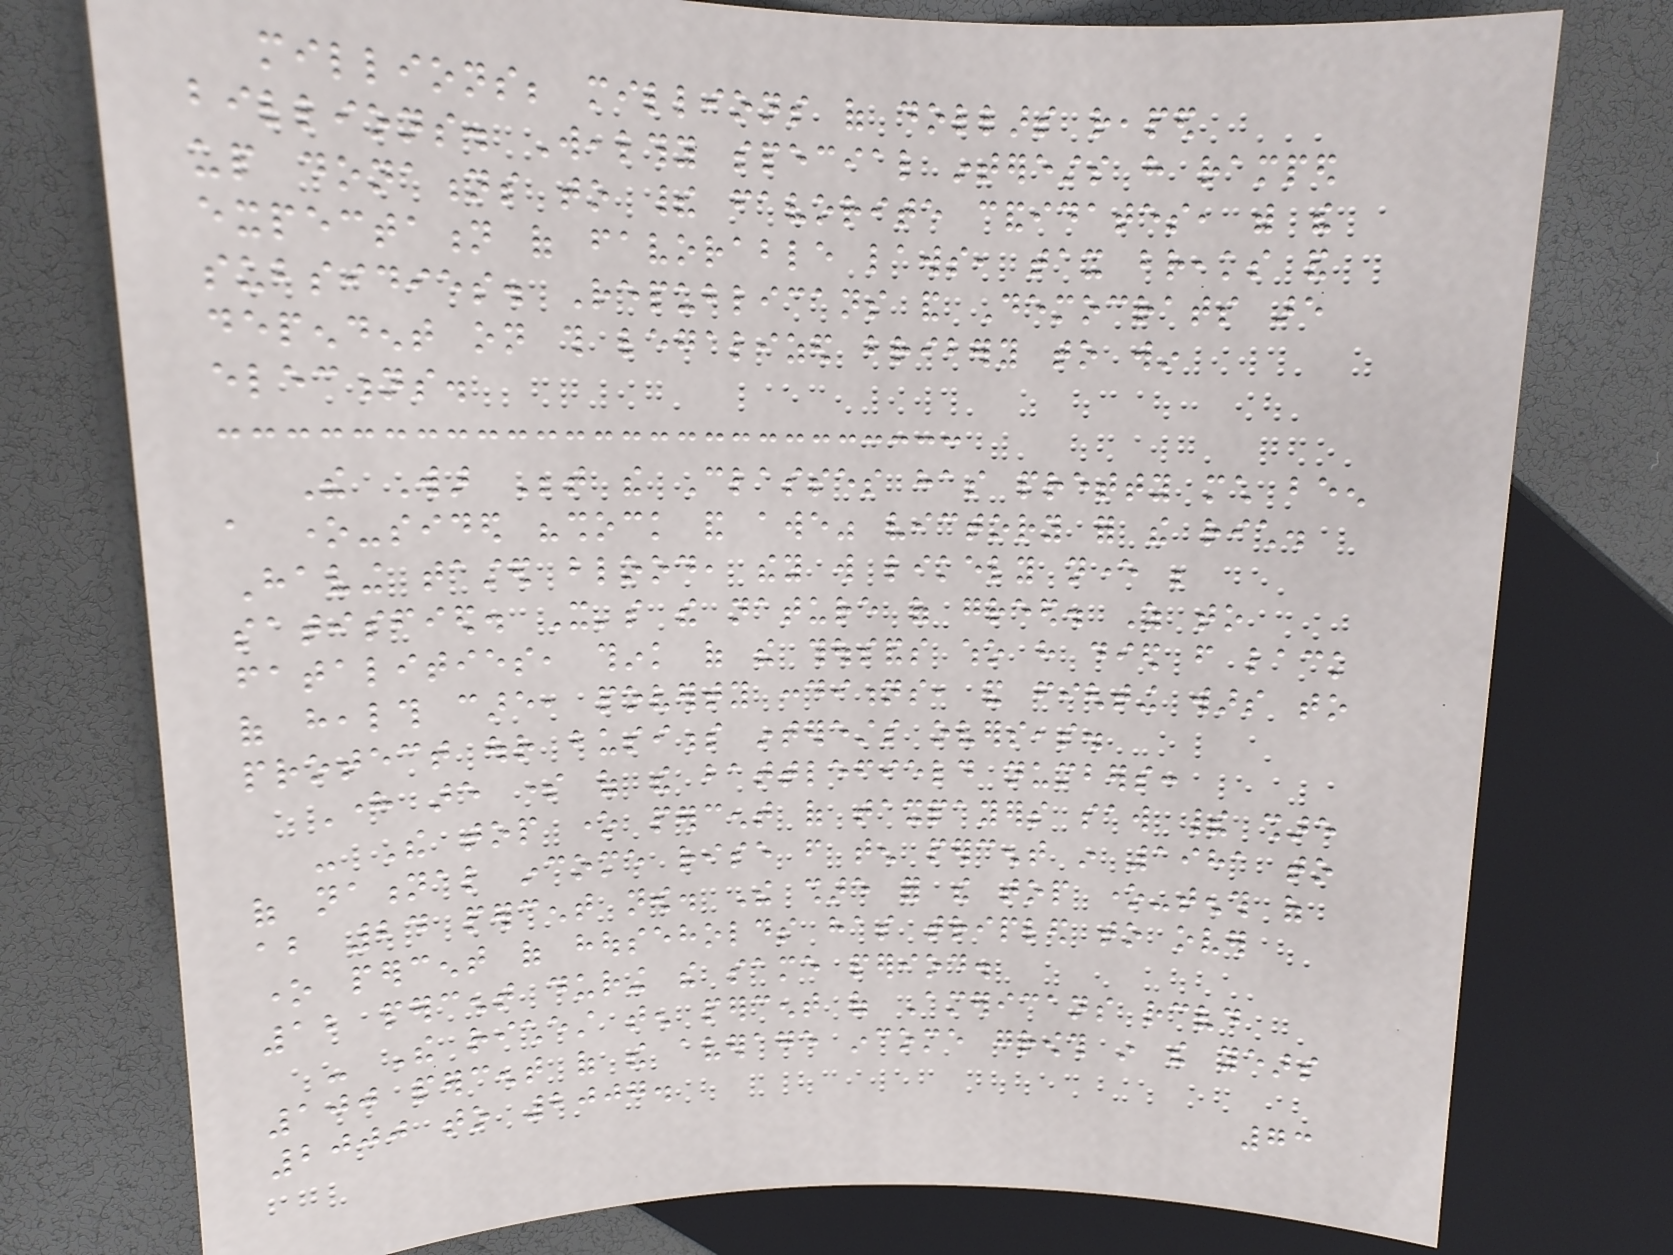millions; millions of dollars reaped
billions. Wealthy special interests have ramped
up donations to their favorite candidates, with the
expectation of favorable laws, tax breaks and
subsidies. Republicans and Democrats are
dependent on this legalized bribery to win
elections.
The War Between the Classes has pretty much been
a one-sided "shock and awe" victory for the rich.
Having tasted blood, they will likely never be
satisfied. It's the nature of greed. As to
fatalities, think of the thousands who have died from lack
of health care, poverty conditions, and fighting wars to
protect our business interests overseas.
Here are some of the battlefield numbers:
- The top one percent of taxpayers saw their share
of national income rise from ten percent in 1981 to
about 24 percent now. The share for the top one-tenth of
one percent of households has tripled to over
12 percent during the same period.
- The richest ten percent of Americans received
100 percent of the average income growth in the years
2000 to 2007.
73
